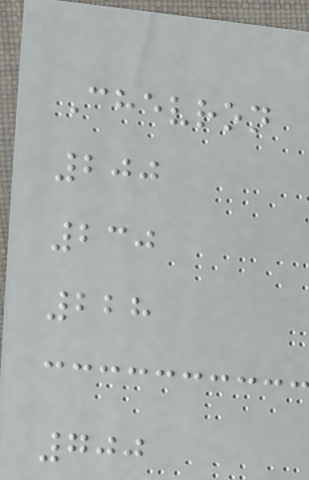Chevron
200
230
228
700
